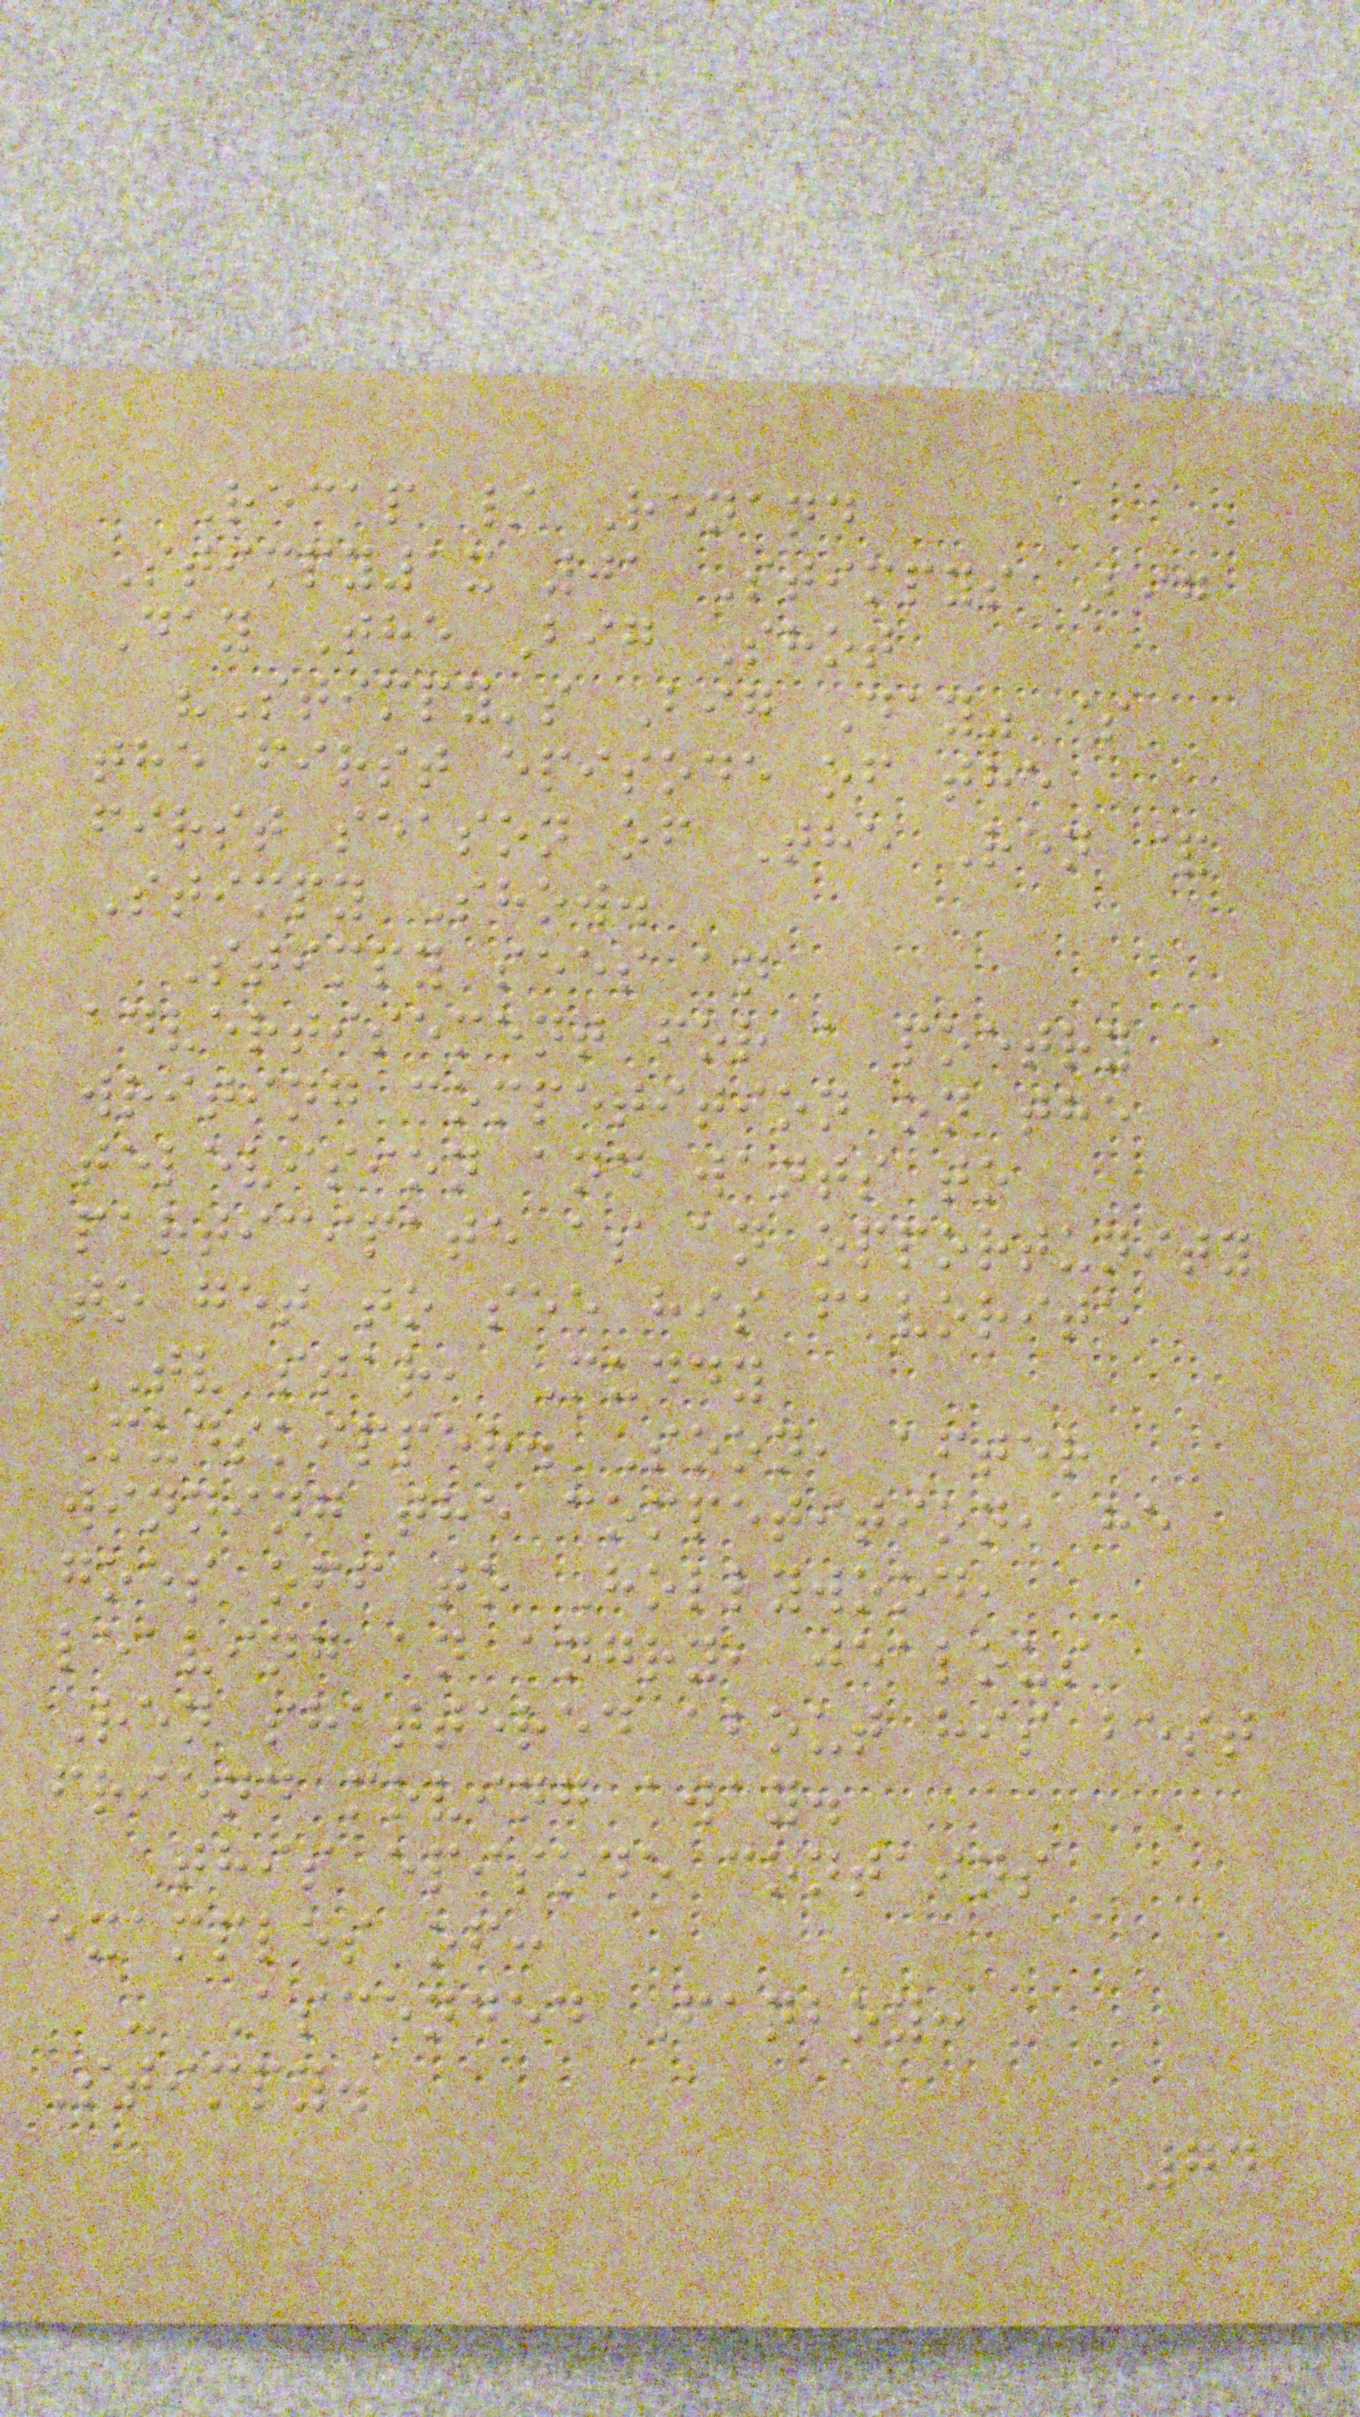Recap / Renand
Stimpy1x 01 Stimpys Big
Day The Big Shot
"Stimpy's Big Day" is
the first episode of the
first season of The Ren &
Stimpy Show.
Stimpy sees an
advertisement for a poetry
writing competition on the
television and wants to
participate as an opportunity
to get to see his favorite
TV star, Muddy
Mudskipper. Soon, after
winning the competition, he
goes off to Hollywood,
leaving an angry, jealous
Ren shattered about his best
friend moving away.
This episode contains
examples of:
- Ascended Fanboy:
Stimpy.
74
